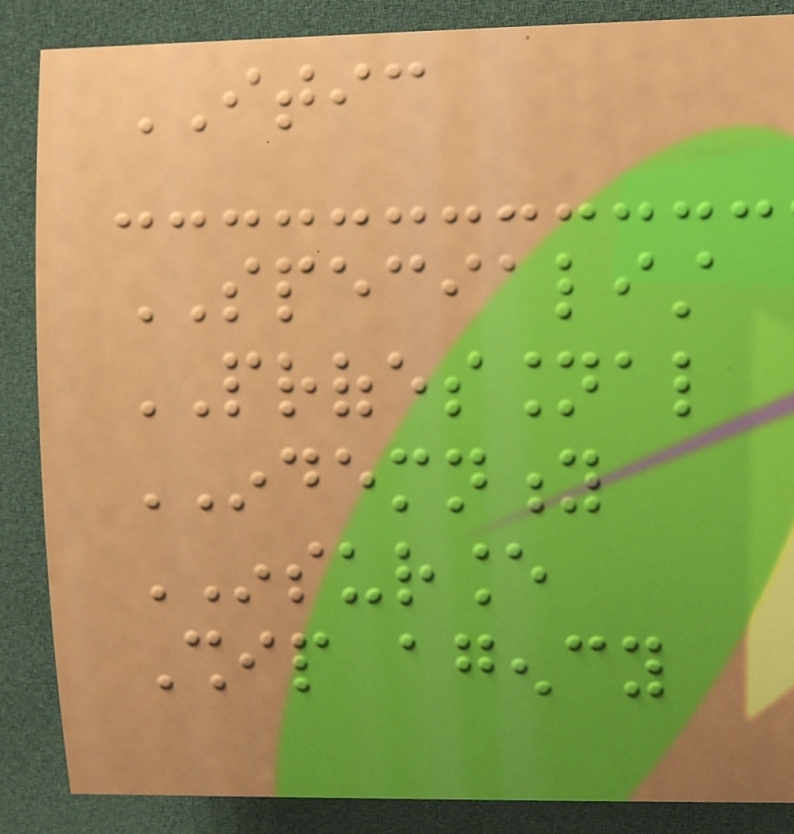ITIC
SPECIALIST
PROFESSIONAL
INDEMNITY
INSURANCE
Ship agency
